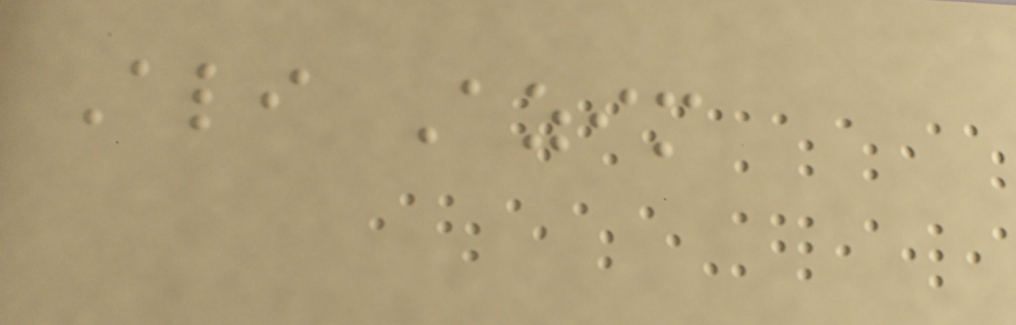Ali Azim
